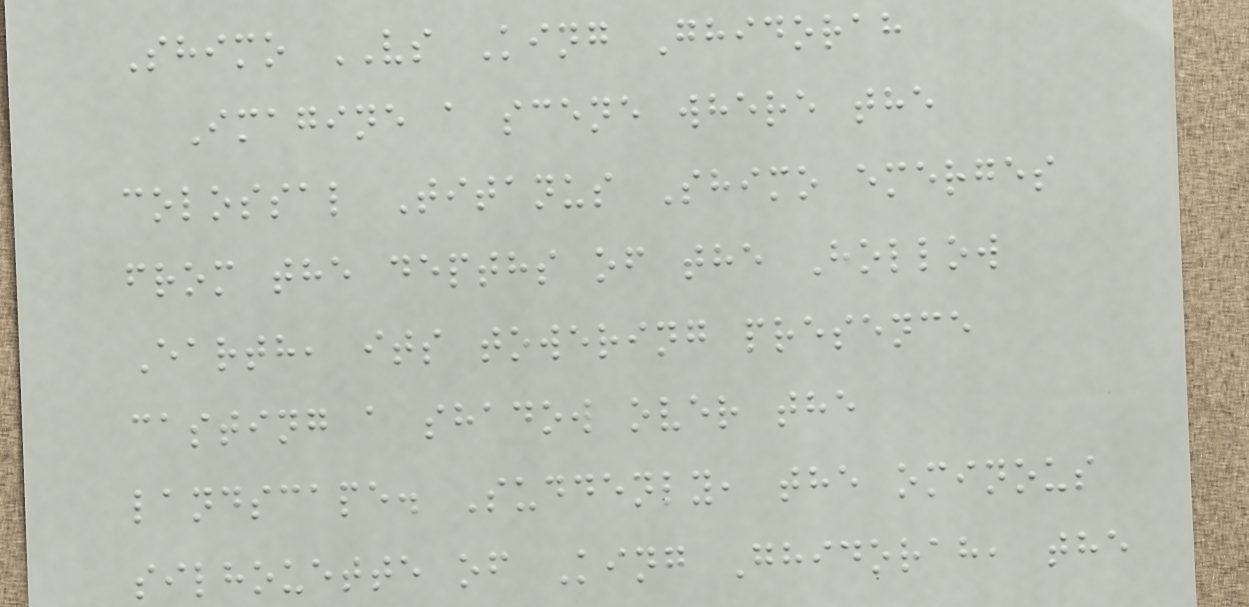Shimo VS King Ghidorah
Imagine a scene where the
colossal Titanus Shimo emerges
from the depths of the Hollow
Earth, its towering presence
casting a shadow over the
landscape. Suddenly, the ominous
silhouette of King Ghidorah, the
